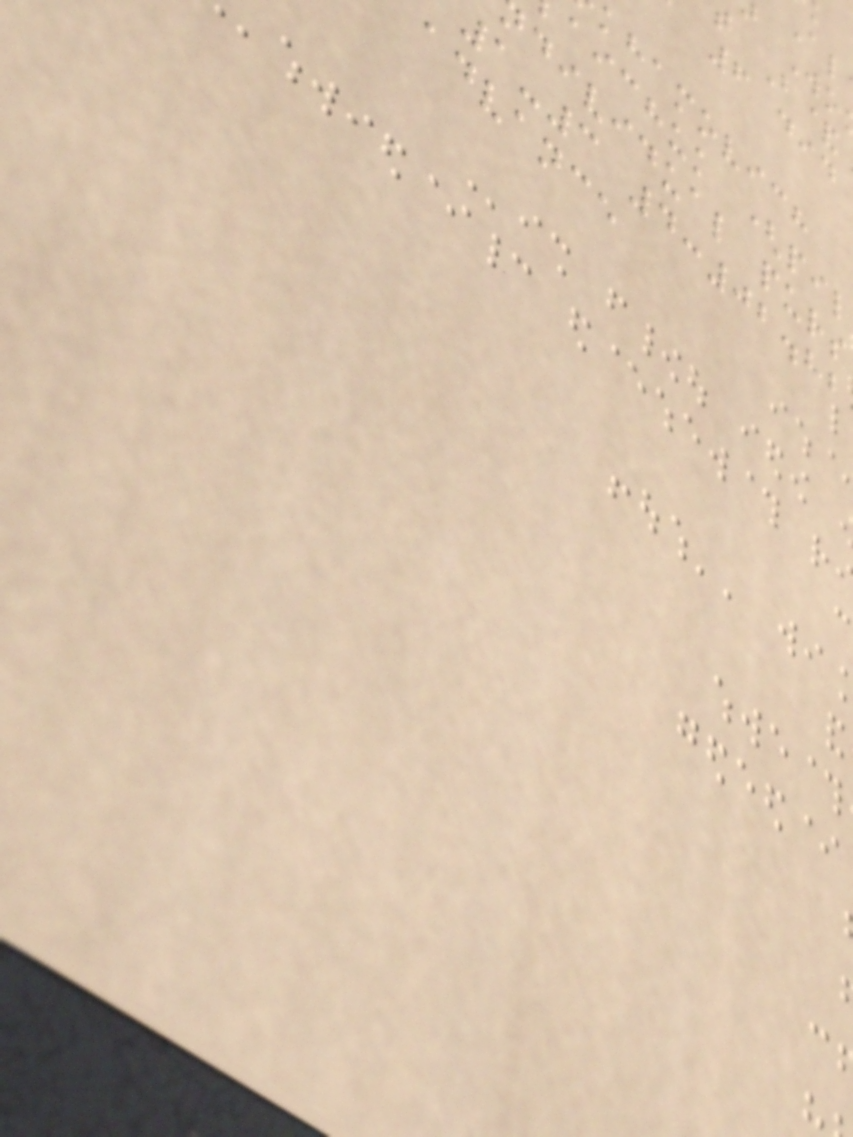khamovich
aichuk (pil
dividual purs
1-3 4:02.82
advance
